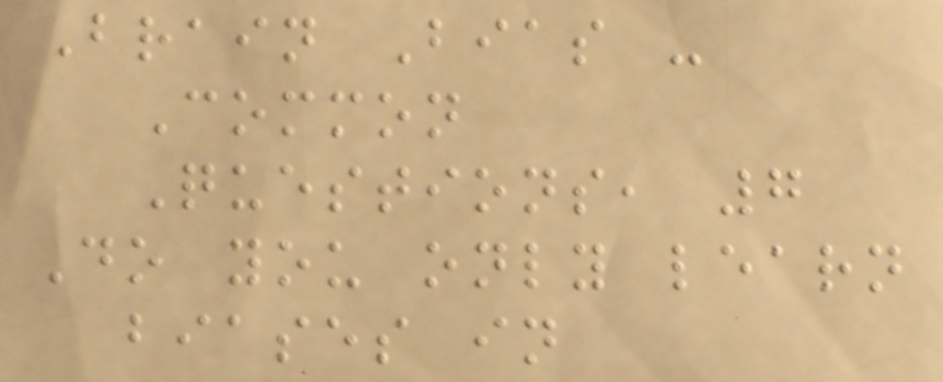Brain Bias -
Common
Questions, 7
Do you only learn
biases in
